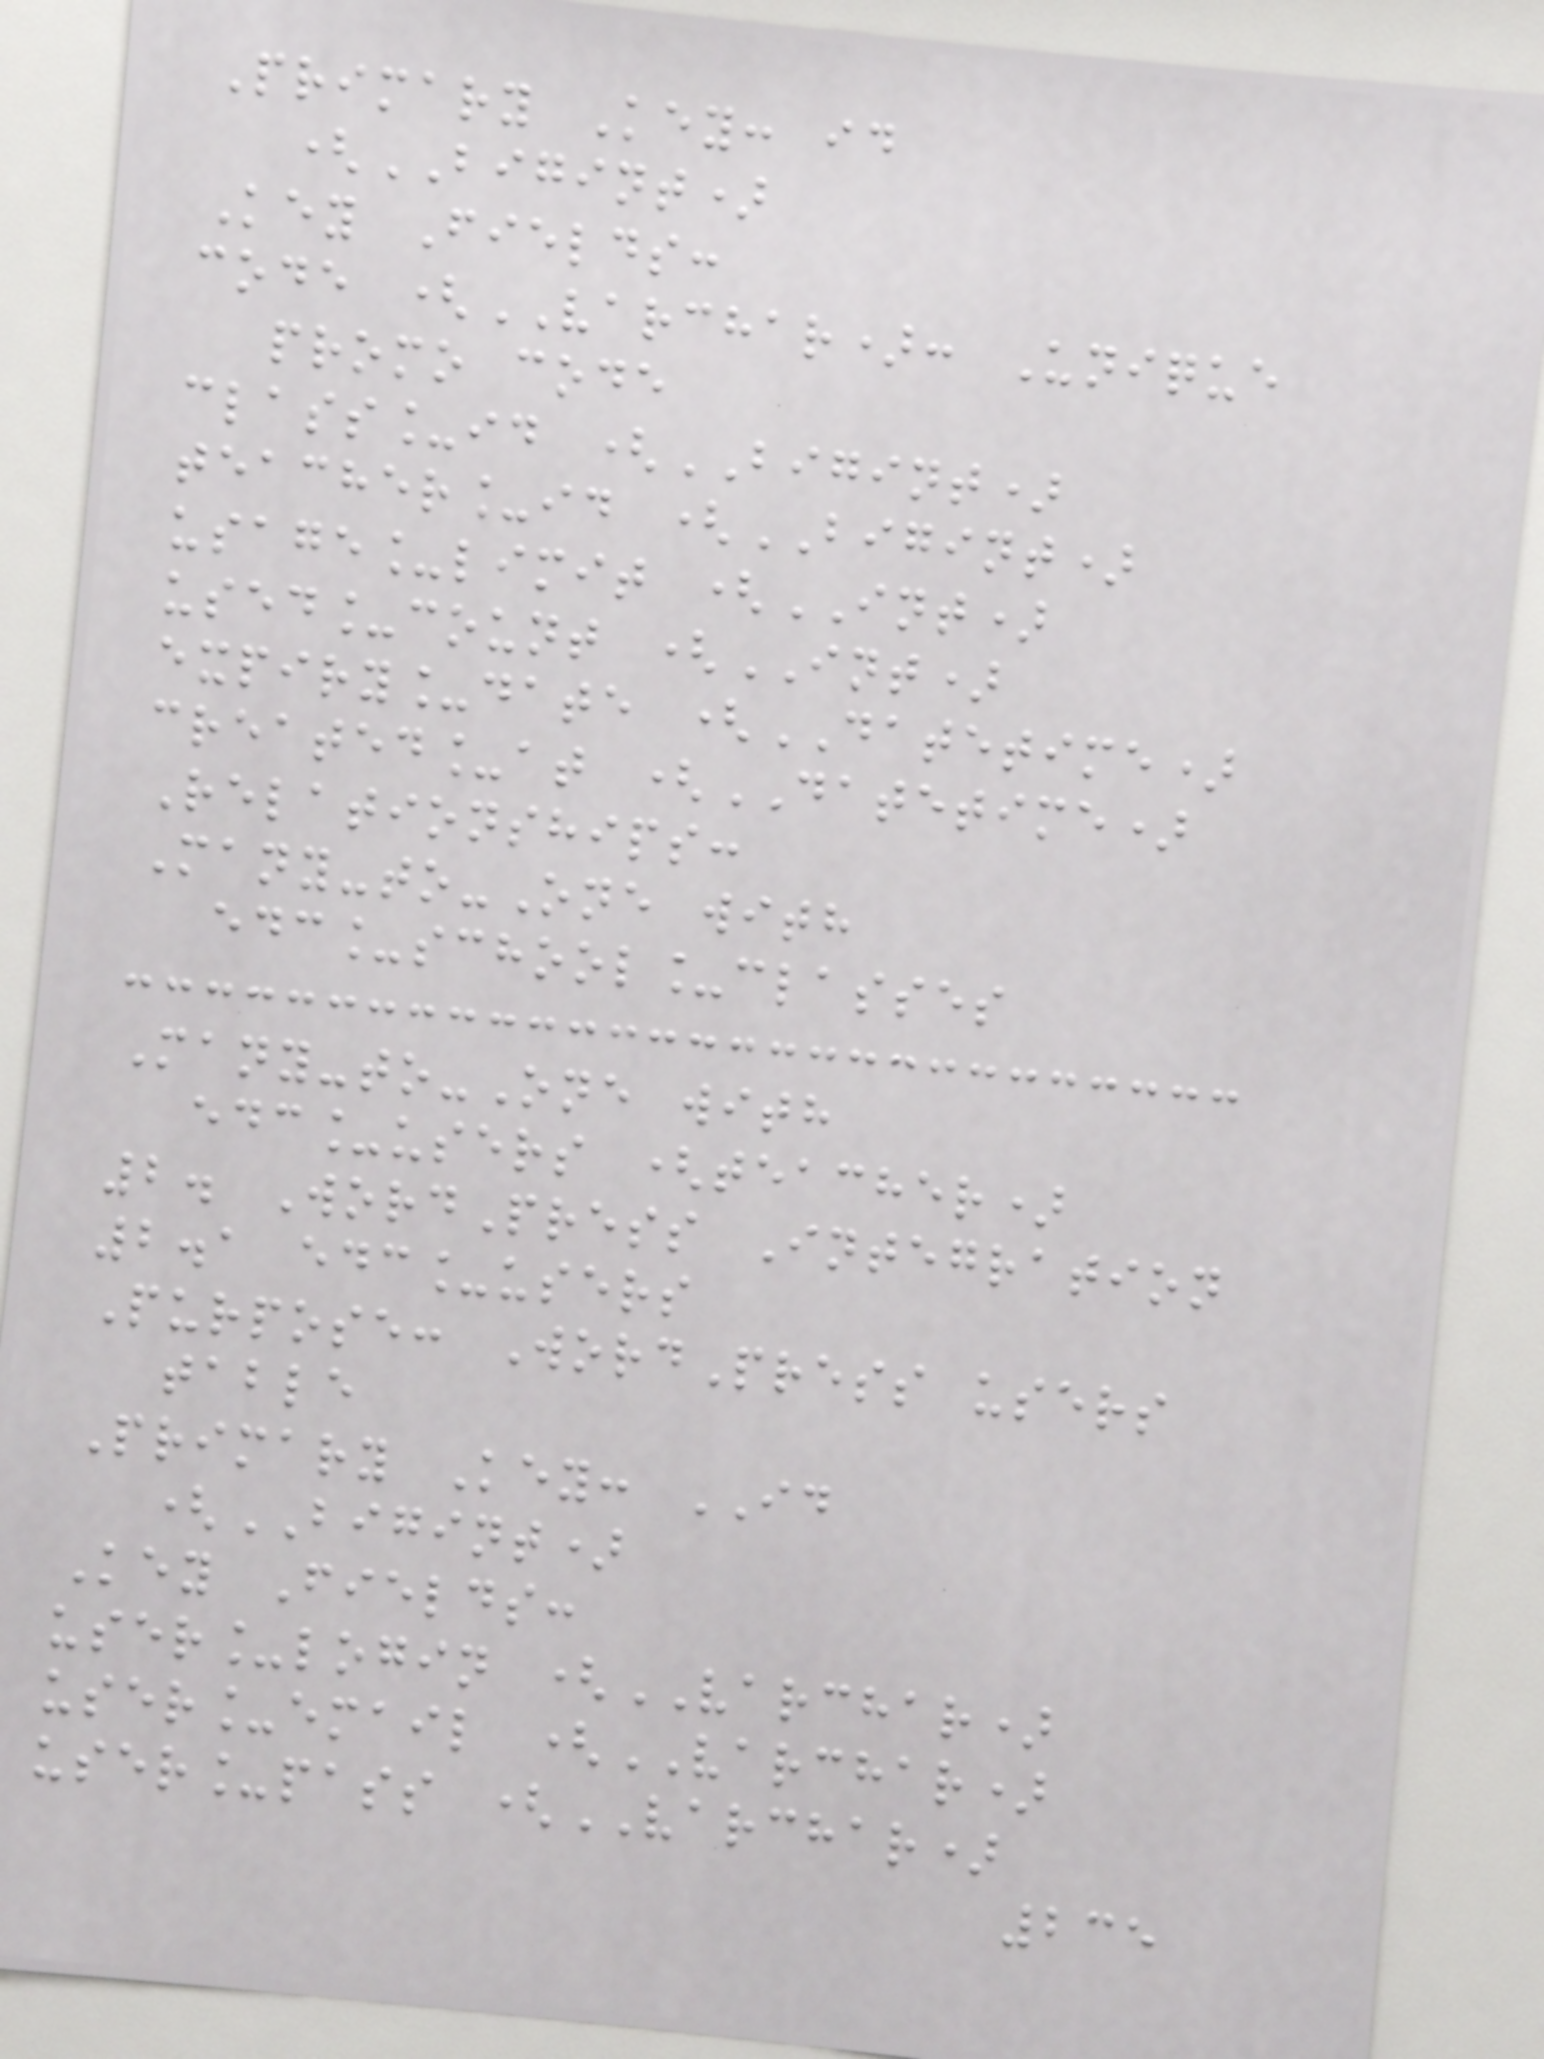Primary Key: id
(BIGINT)
Key Fields:
code (VARCHAR): Unique
promo code
class_id (BIGINT)
teacher_id (BIGINT)
usage_limit (INT)
used_count (INT)
expiry_date (DATETIME)
created_at (DATETIME)
Relationships:
Many-to-One with
edc_school_classes
Many-to-One with
edc_users (teacher)
2. WordPress Integration
2.1 edc_users
Purpose: WordPress users
table
Primary Key: ID
(BIGINT)
Key Fields:
user_login (VARCHAR)
user_email (VARCHAR)
user_pass (VARCHAR)
235
